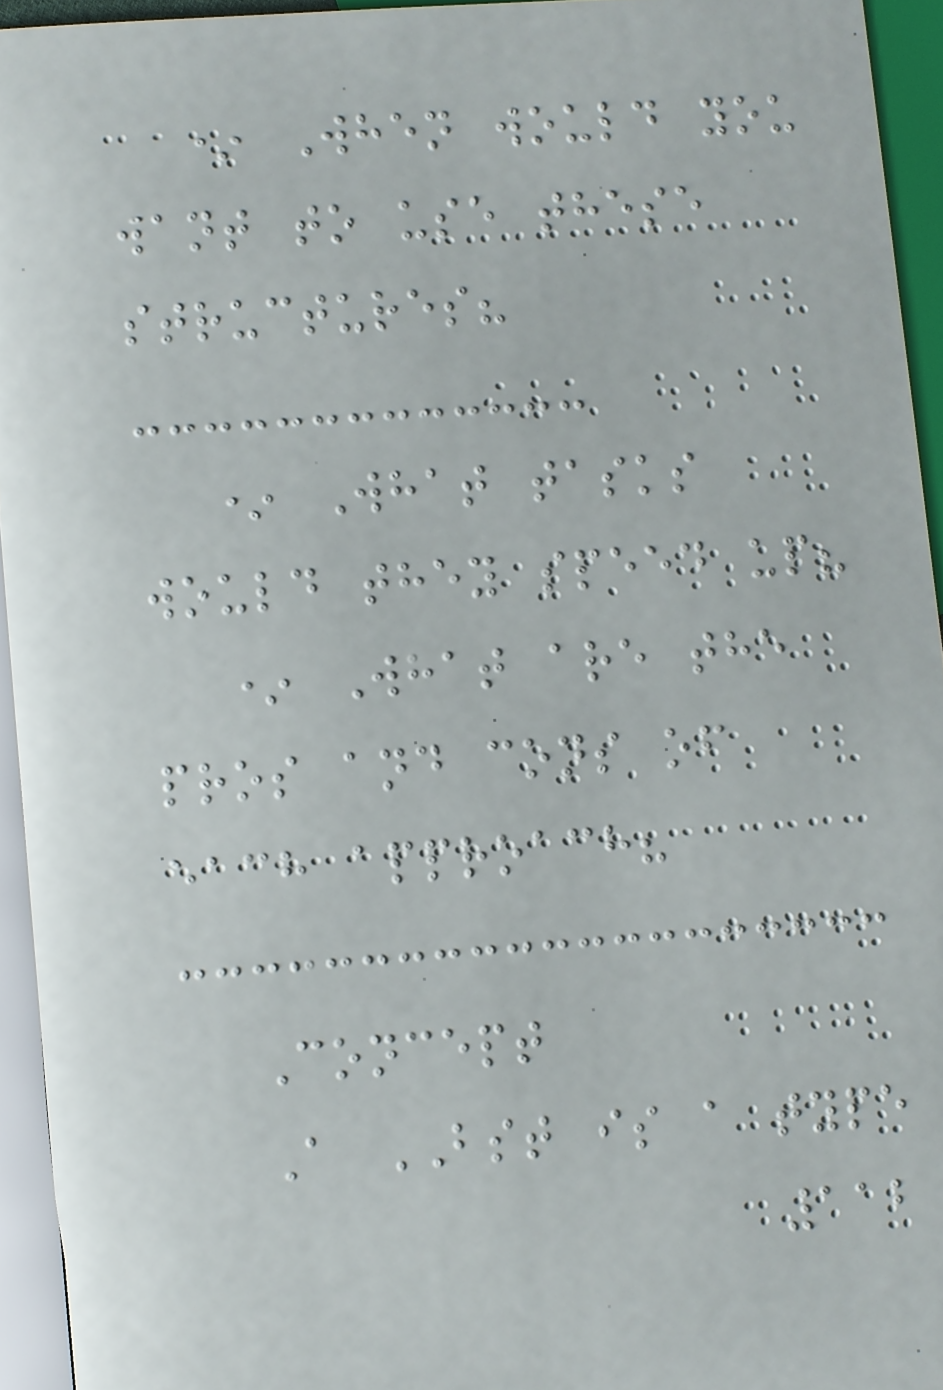* When would you
want to use these
structures?
* What tasks
would they speed up?
* What are the
pros and cons of
each approach?
Concept
A BST is a type
112
